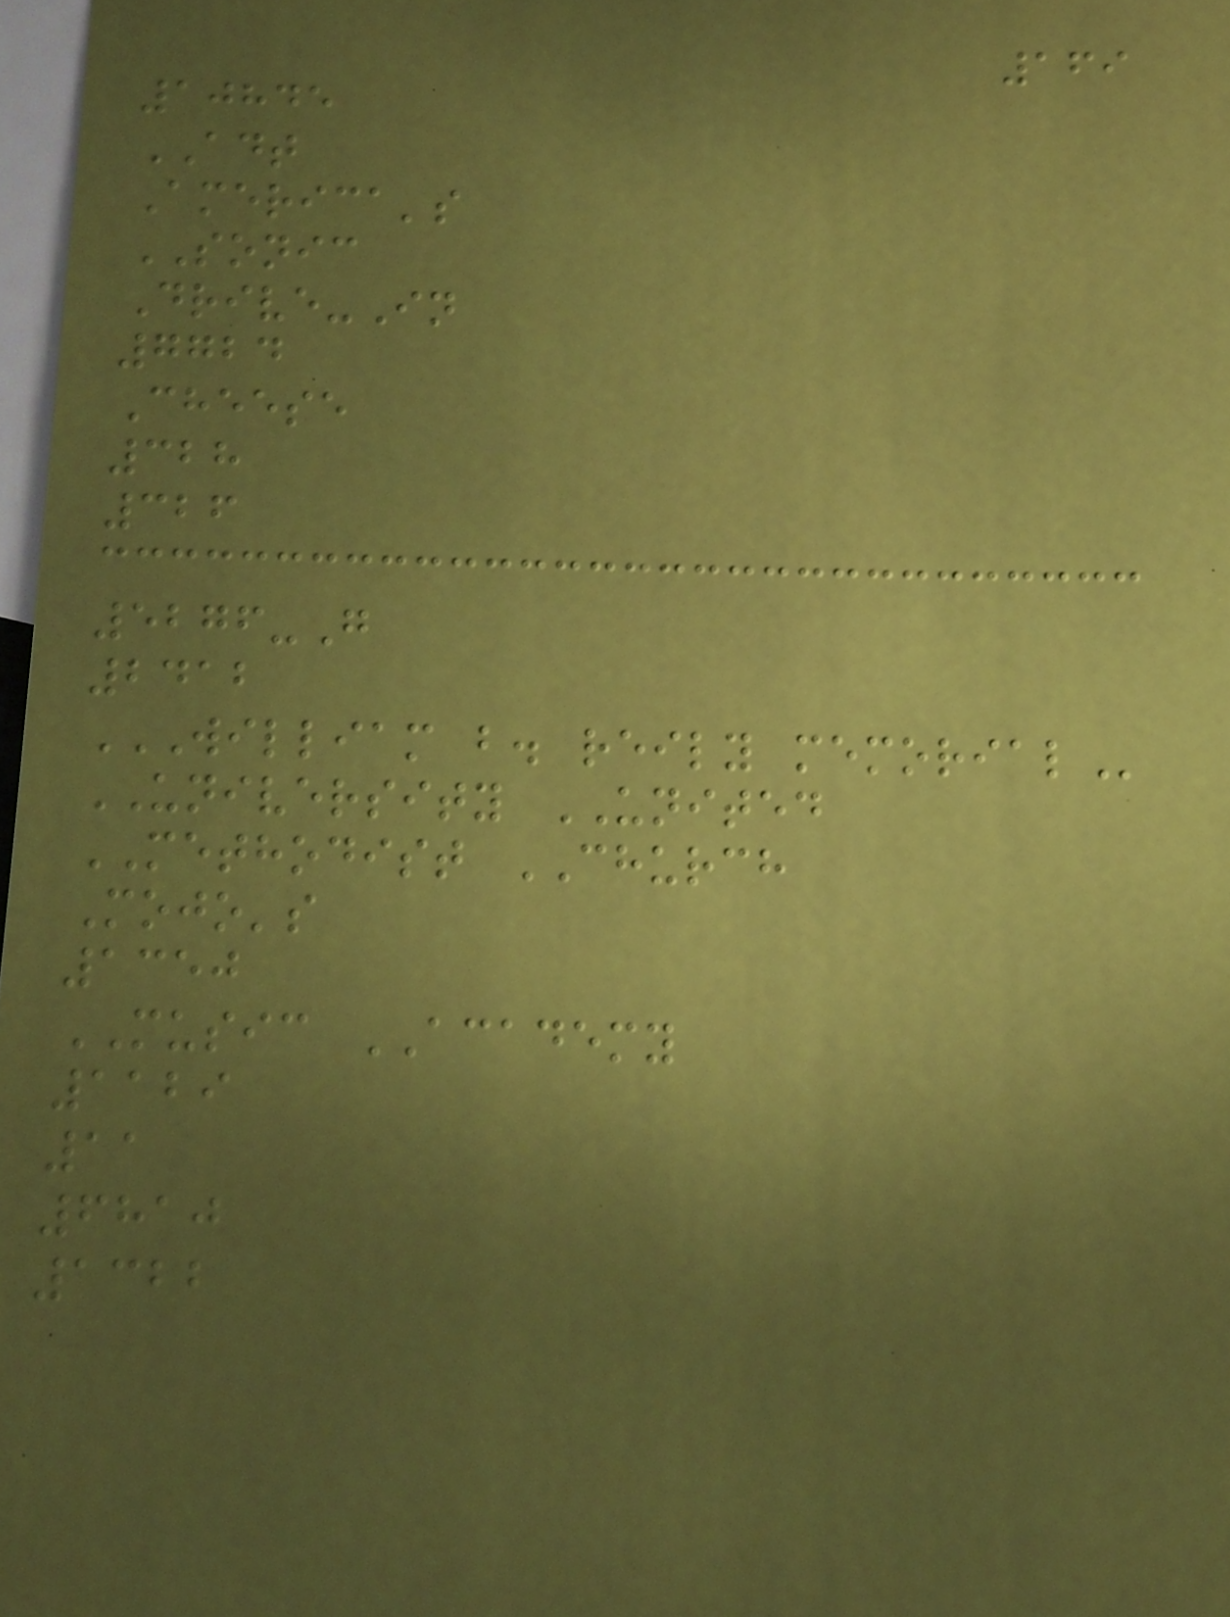169
10845
ADT
America's
SONIC
Drive-In
7724
Cheese
328
326
5276-G
2412
WILLIAM B. REILY MEMORIAL
UNIVERSITY UNITED
METHODIST CHURCH
Mojo's
1350
MUSIC ACADEMY
1129
11
6810
1322
